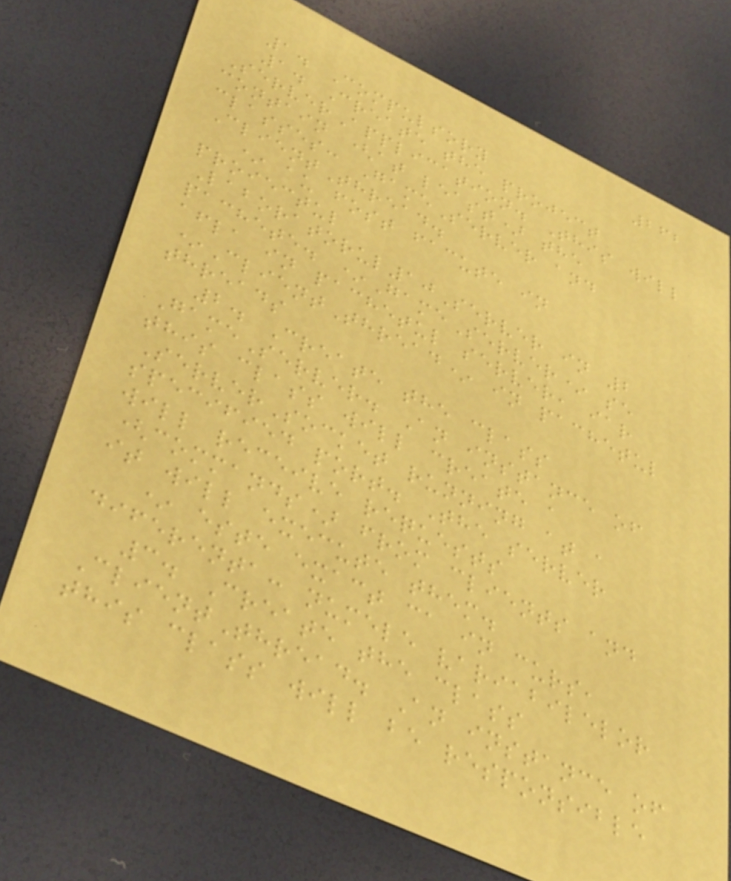262
1. Compulsory
1. Create the project
ServerApplication. This will
contain (at least) the
classes: GameServer and
ClientThread.
* au fost facute in
proiectul
Laboratorul10Server in 2
pachete. *GameServer* se
afla in pachetul server, iar
*ClientThread* in pachetul
threads
2. Create the class
GameServer. An instance of
this class will create a
ServerSocket running at a
specified port. The server
will receive requests
(commands) from clients and
it will execute them.
* este exact ca in curs,
diferenta: numele variabilelor
3. Create the class
ClientThread. An instance of
this class will be responsible
